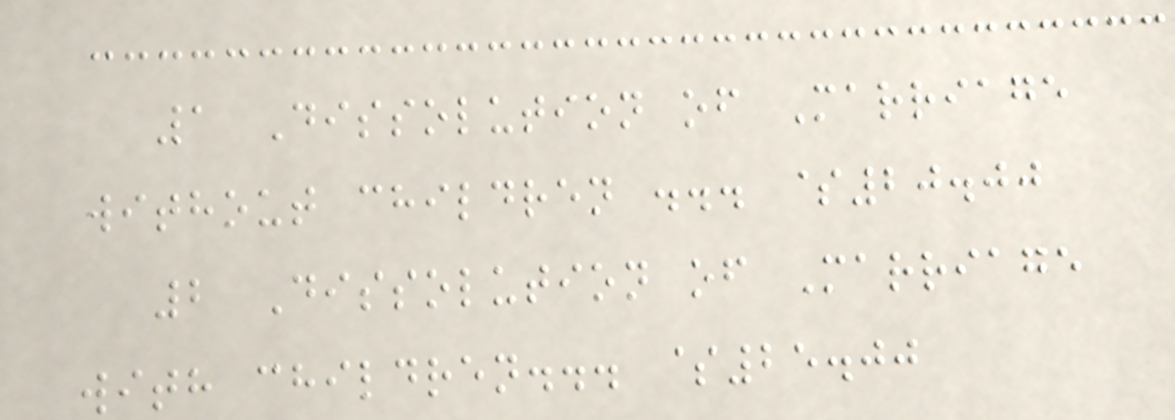1 Dissolution of Marriage
without children ... $20.00
2 Dissolution of Marriage
with children... $25.00
